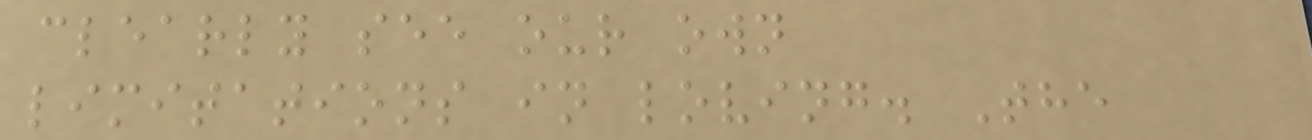clearly see our own
limitations in loving. The
